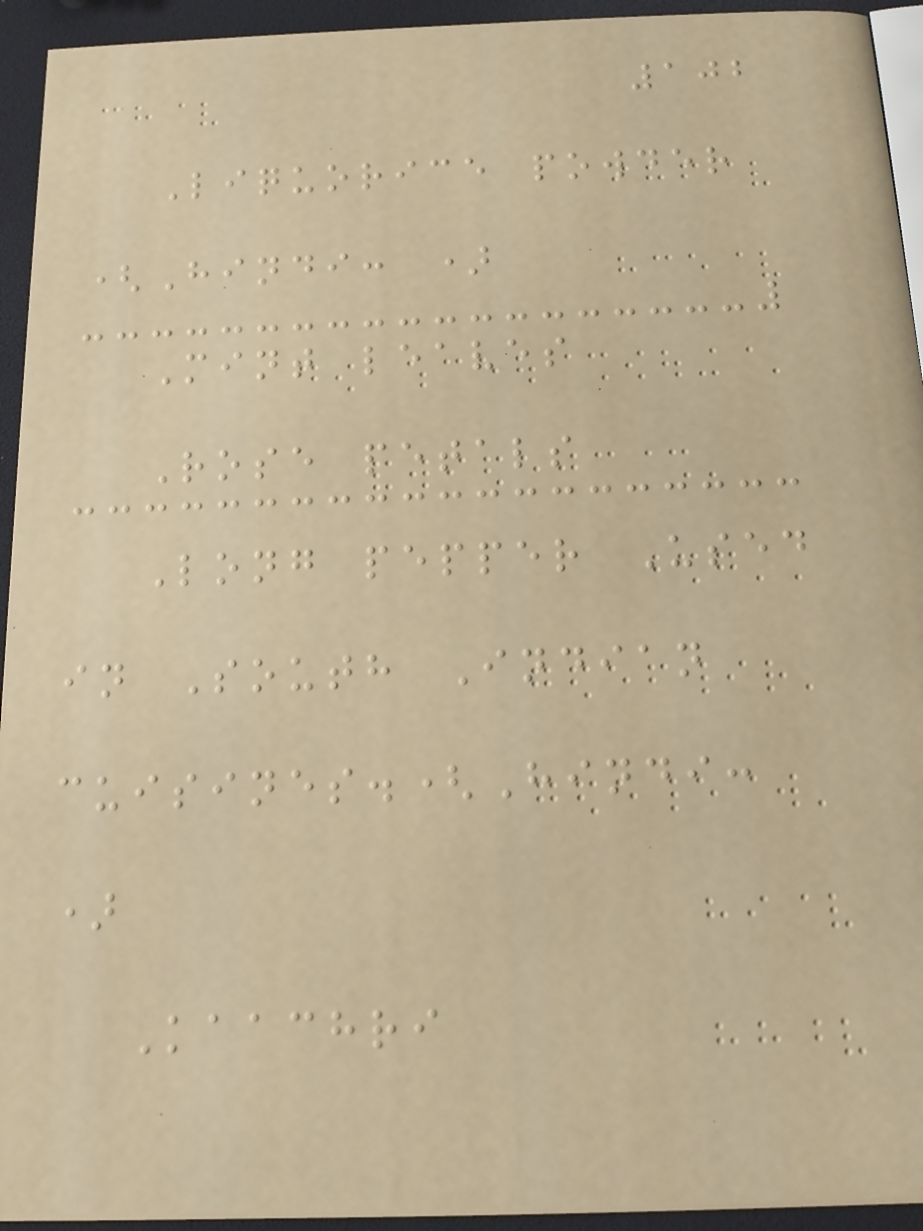102
Liquorice powder
(Hindi: )
Mint leaves
Rose petals
Long pepper Used
in South Indian
cuisines.(Hindi:
)
Kaachri
